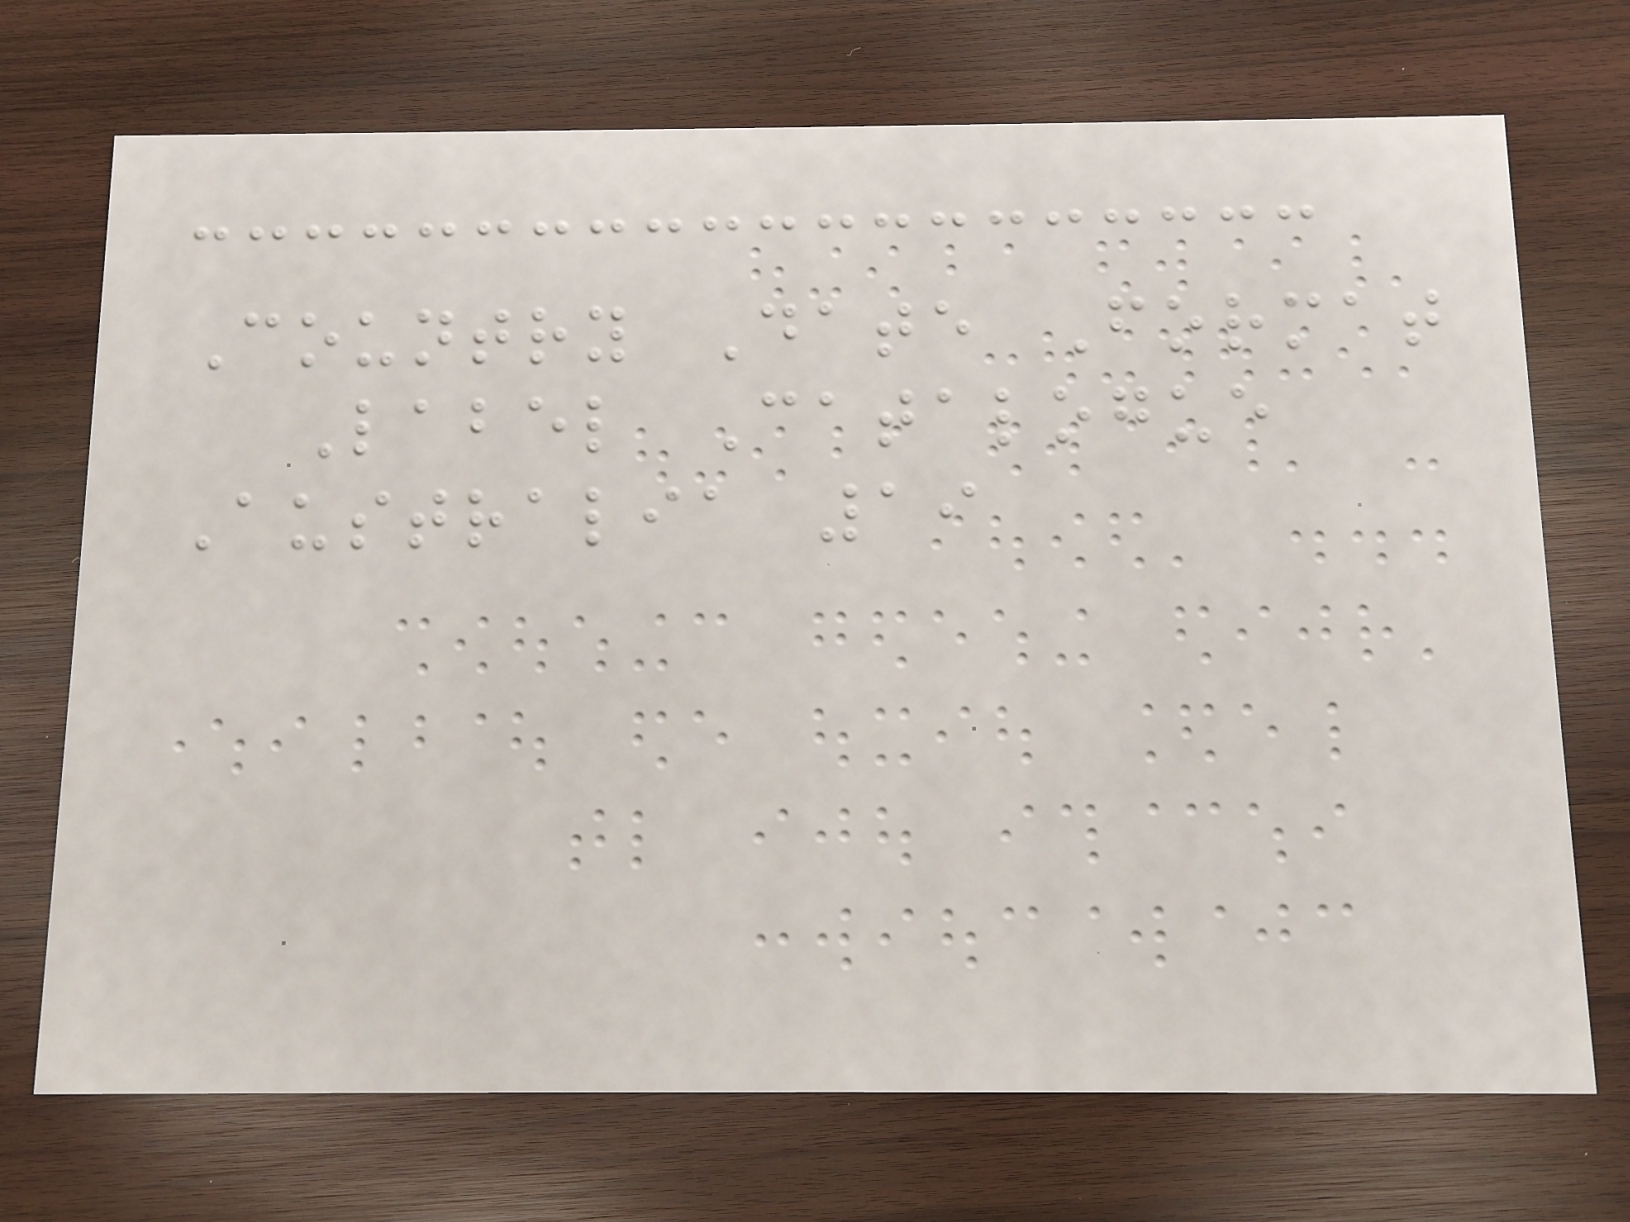Country Date Format
Label Catalogue
Australia 19
